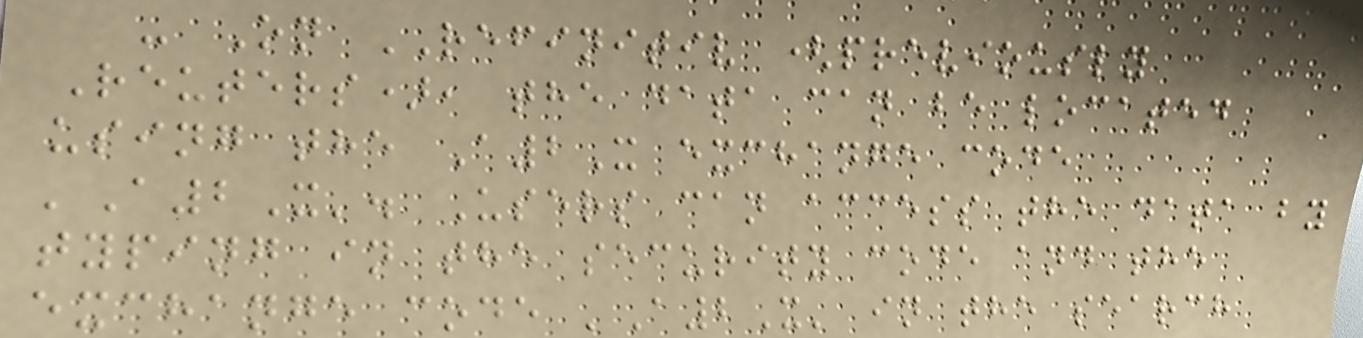- On REFINITIV (previously
Reuters), the data can be located
using the A2X exchange code
'A2X'. Users can access the data by
typing in the security code and the
exchange code 'A2X' in the search
